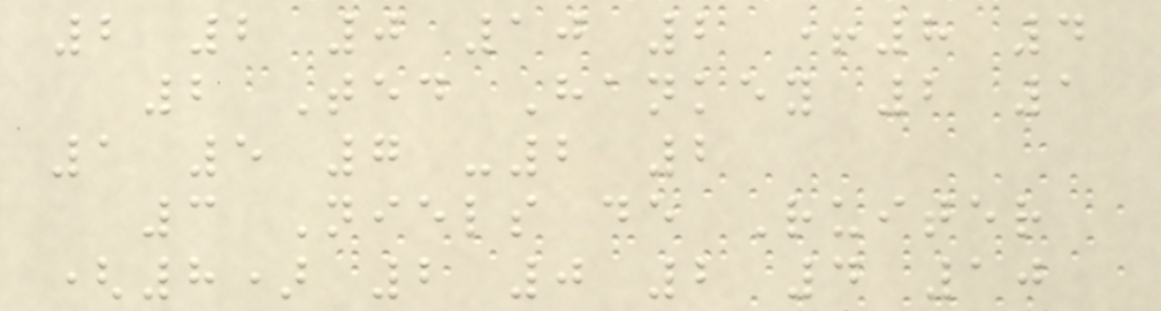2 2 0 10 2 +8 4
2 Ted Hankey 2 1
1 5 7 -2 2
3 Niels de Ruiter
(8) 2 0 2 4 10
